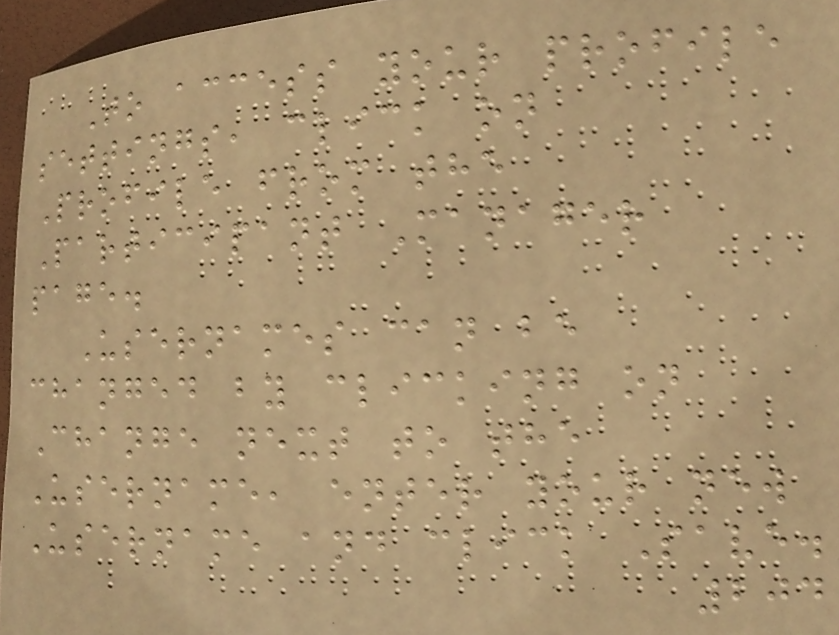To access your profile
settings, click on
Profile from the
Participant Manager
page.
Usernames can be
changed by clicking on
Change next to the
Username, enter your new
Username and click Save.
204
